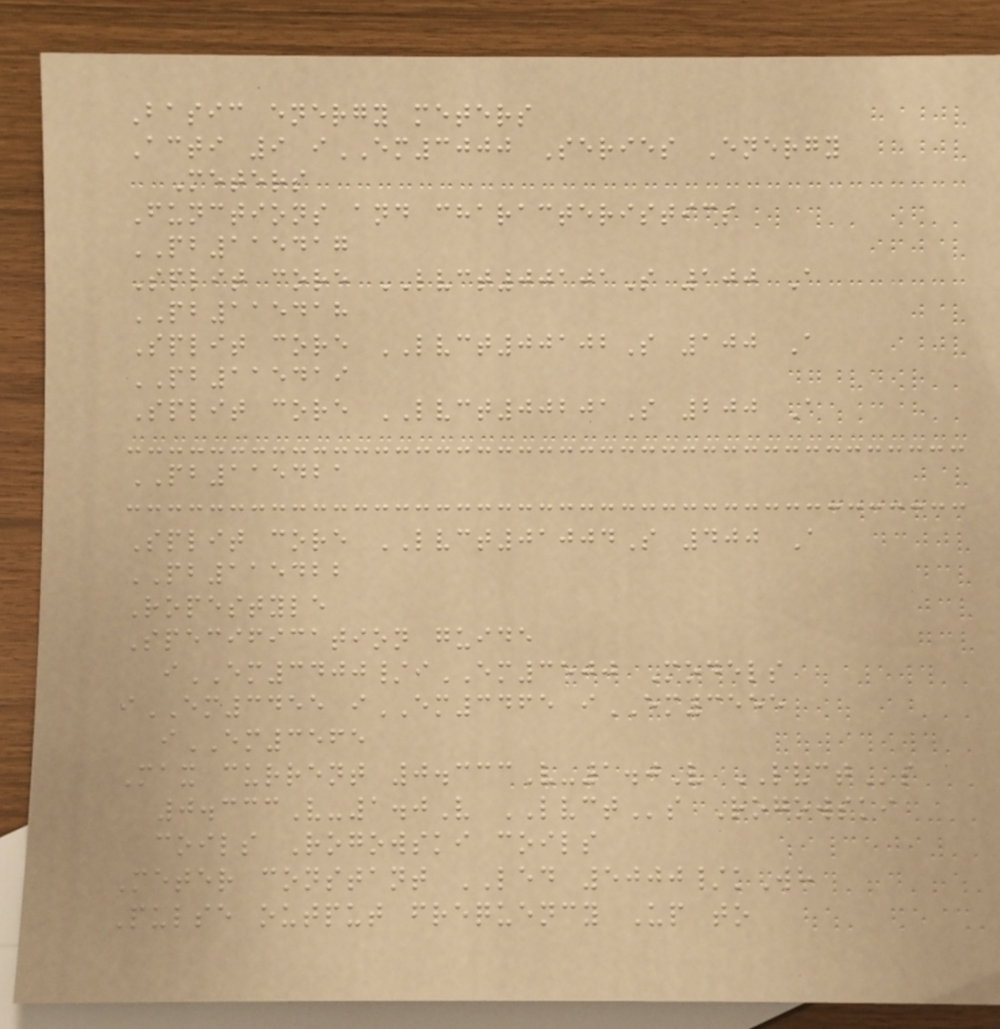Basic energy meters
Acti 9 iEM3000 Series Energy
Meters
Functions and characteristics
PB115417
Split core LVCT00101S 100 A
PB115418
Split core LVCT00102S 100 A
PB115419
Split core LVCT00201S 200 A
PB115421
Split core LVCT01004S 400 A
PB115422
Ropestyle
Specification guide
iEM3400/iEM3500 Models
iEM3455 iEM3465 iEM3555
iEM3565
Max current 0.333V-1.0V LVCTs
0.333V-1.0V LVCTs Rogowski
coils Rogowski coils
Meter constant LED 5000/kWh
Pulse output frequency Up to
